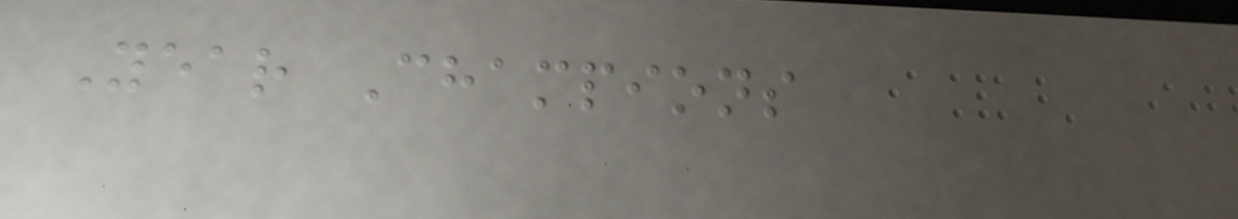Year Champions
